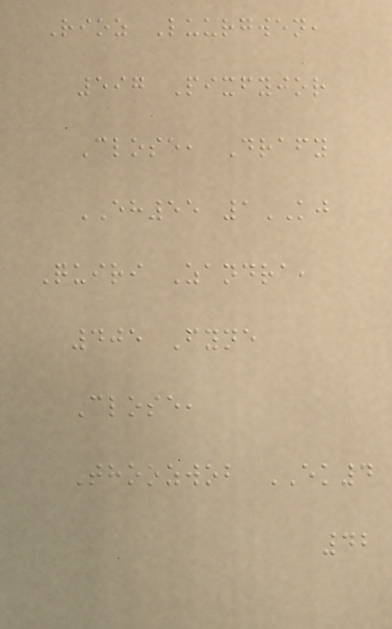Rioz Luurgwen,
597 Pixfyjor
Close, Drafy
EH55 1KJ
Quiri Zandra,
405 Fyne
Close,
Thoozwob EK4
42
